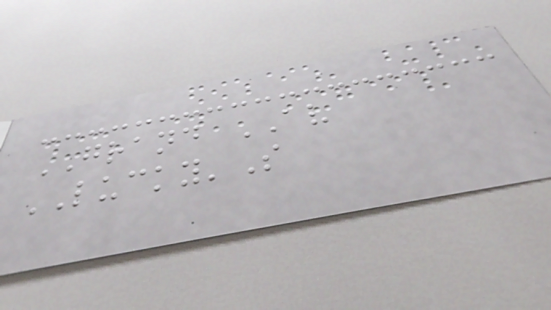GRAND AV
LUCKY'S
